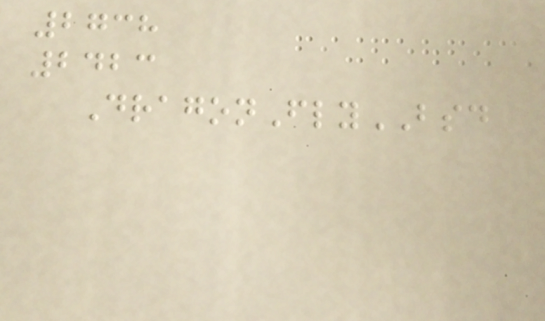2738
2423
DragonFlyBSD
